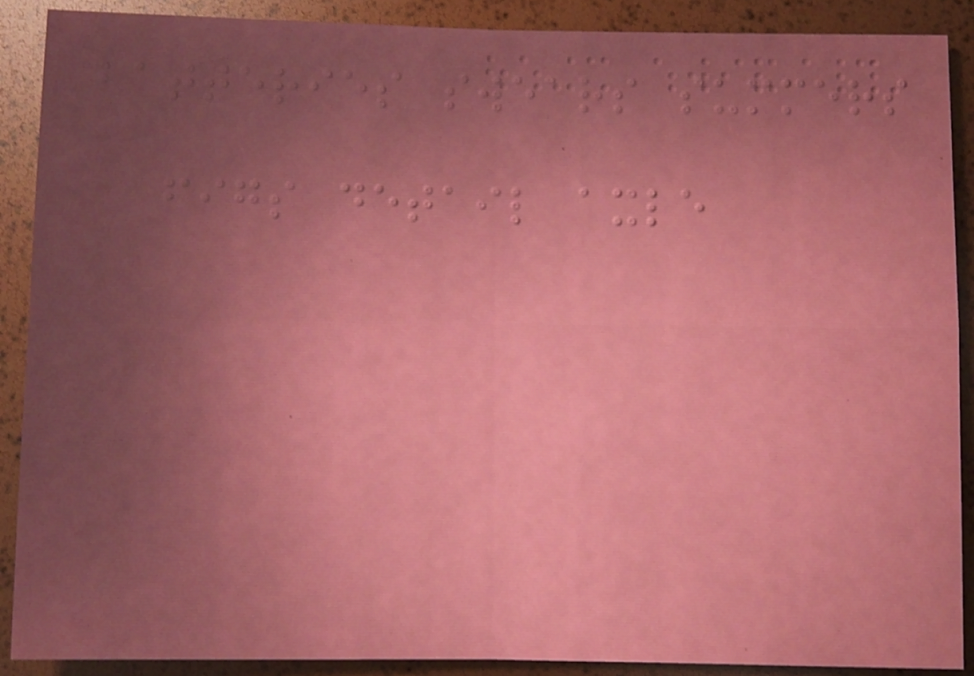batteries swears summers
figs detail axle
